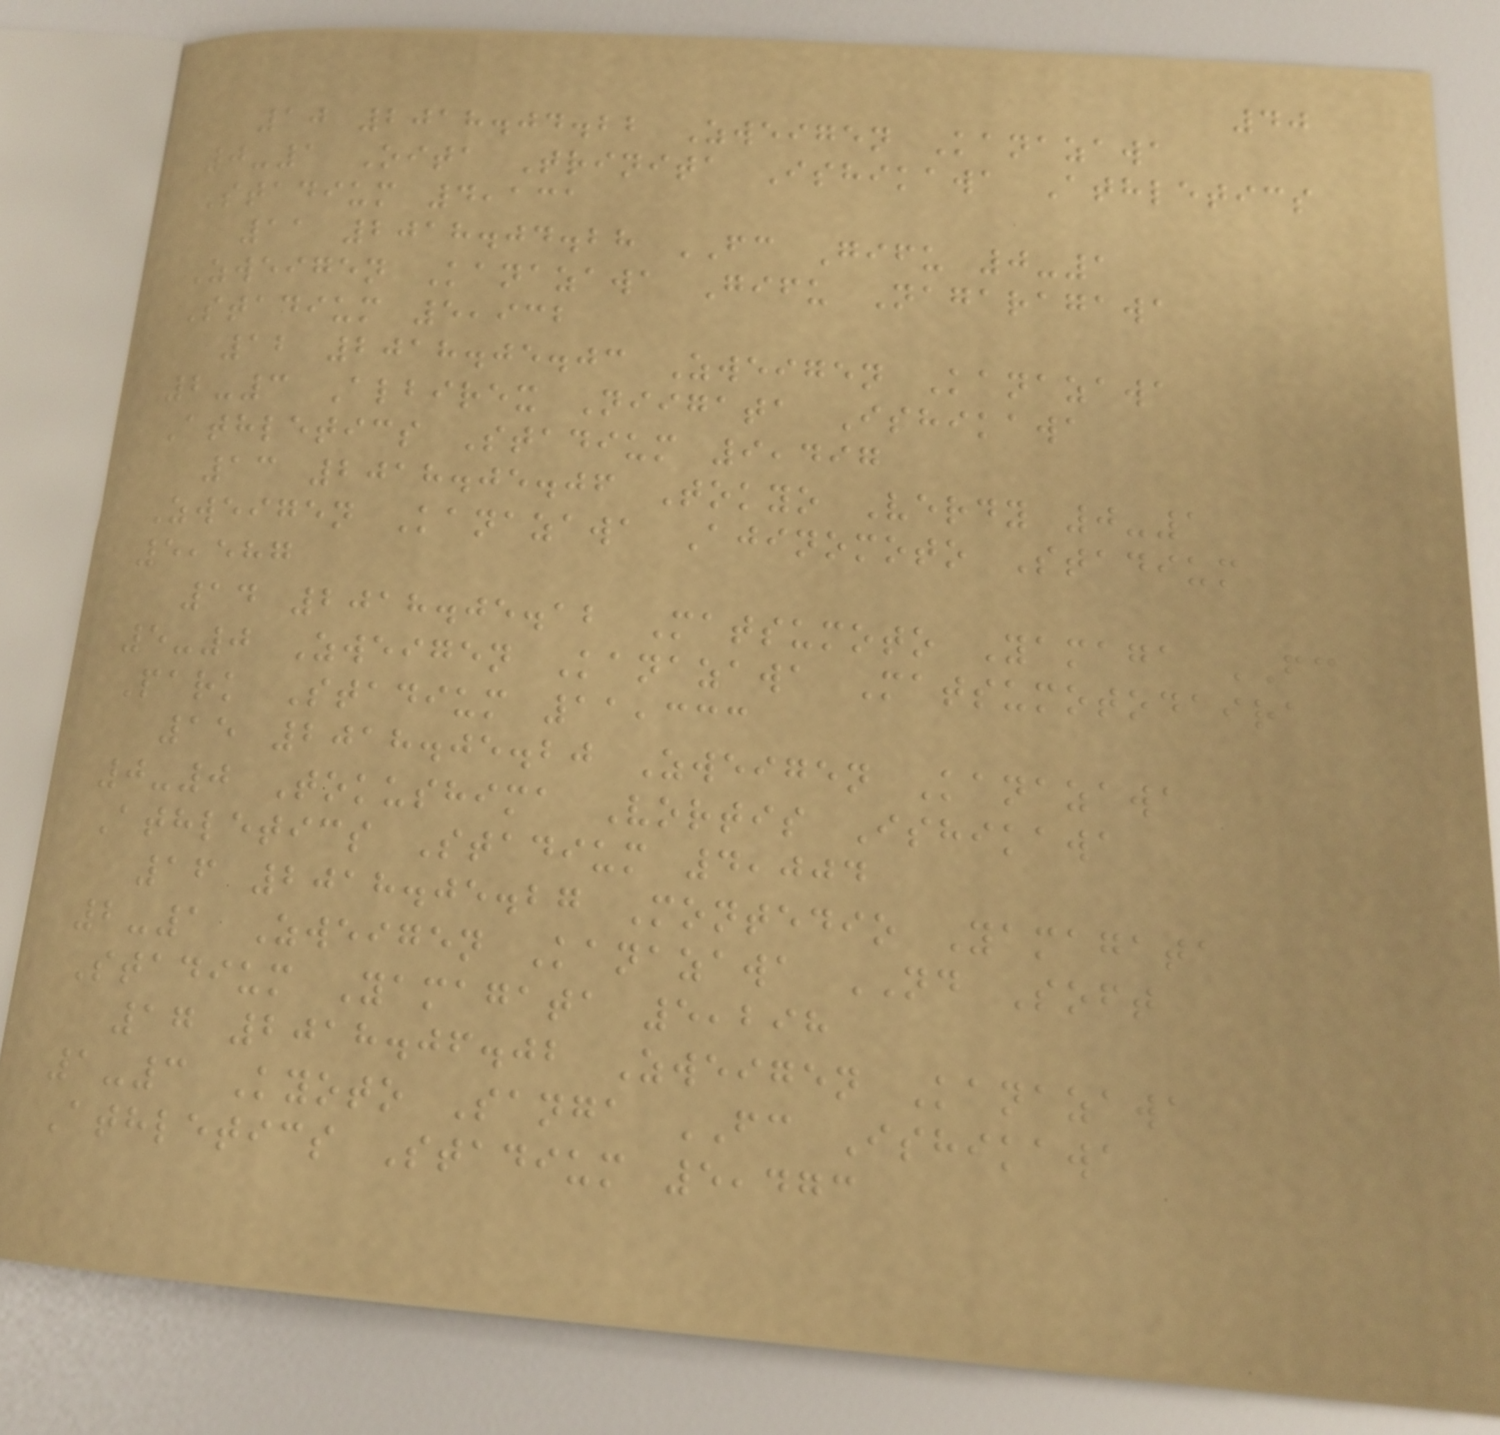40
10 2018.04.22 Zweigen Kanazawa
0-1 Oita Trinita Ishikawa Athletics
Stadium 4,131
11 2018.04.28 FC Gifu 0-1
Zweigen Kanazawa Gifu Nagaragawa
Stadium 5,932
12 2018.05.03 Zweigen Kanazawa
2-3 Albirex Niigata Ishikawa
Athletics Stadium 9,497
13 2018.05.06 Tokyo Verdy 0-1
Zweigen Kanazawa Ajinomoto Stadium
5,587
14 2018.05.12 Matsumoto Yamaga FC
5-0 Zweigen Kanazawa Matsumotodaira
Park Stadium 11,333
15 2018.05.20 Zweigen Kanazawa
0-0 Tokushima Vortis Ishikawa
Athletics Stadium 4,004
16 2018.05.27 Montedio Yamagata
2-1 Zweigen Kanazawa ND Soft
Stadium Yamagata 5,298
17 2018.06.02 Zweigen Kanazawa
1-3 Kyoto Sanga FC Ishikawa
Athletics Stadium 5,473
